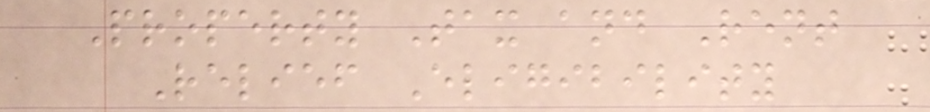Property Tax and Rent
Relief Eligibility
